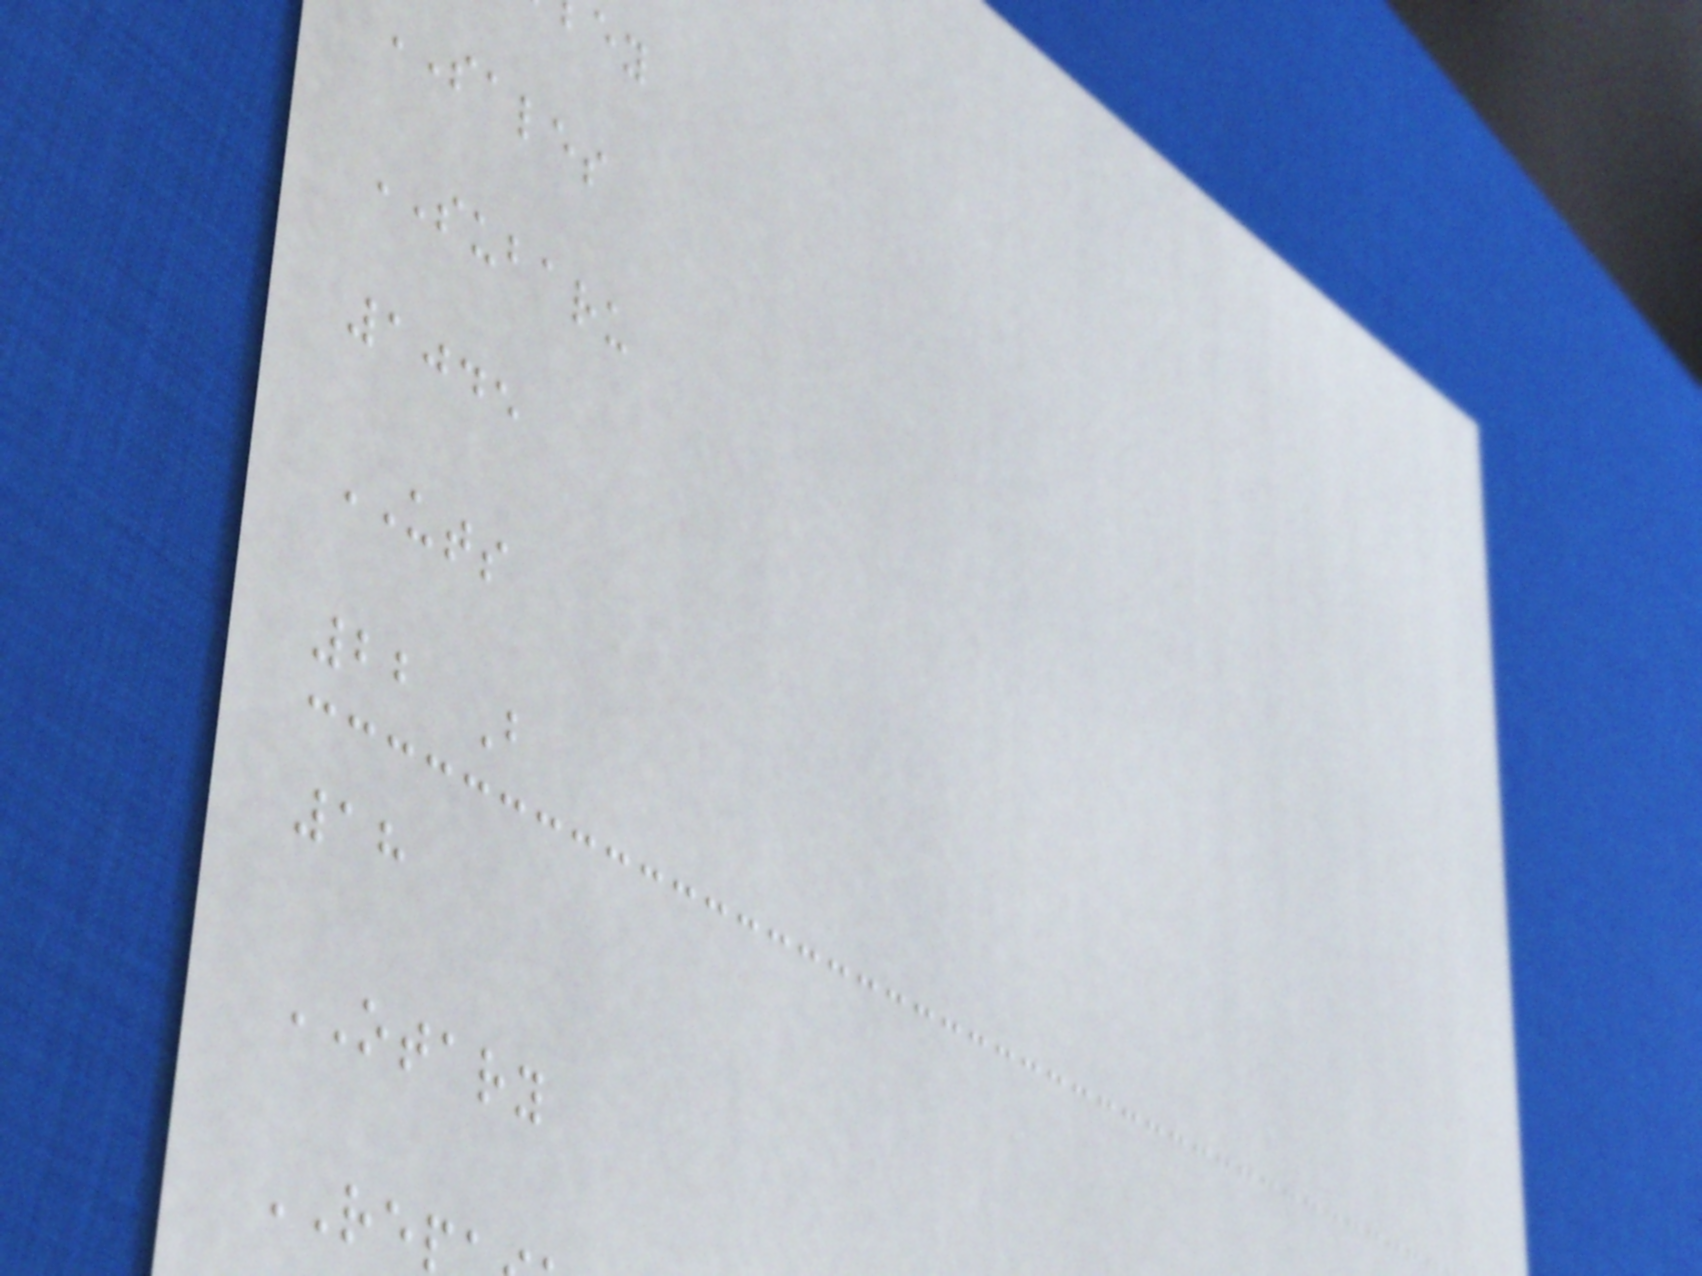sales
SUBARU
1045
UTS
22 B
18
OTARY
RE
